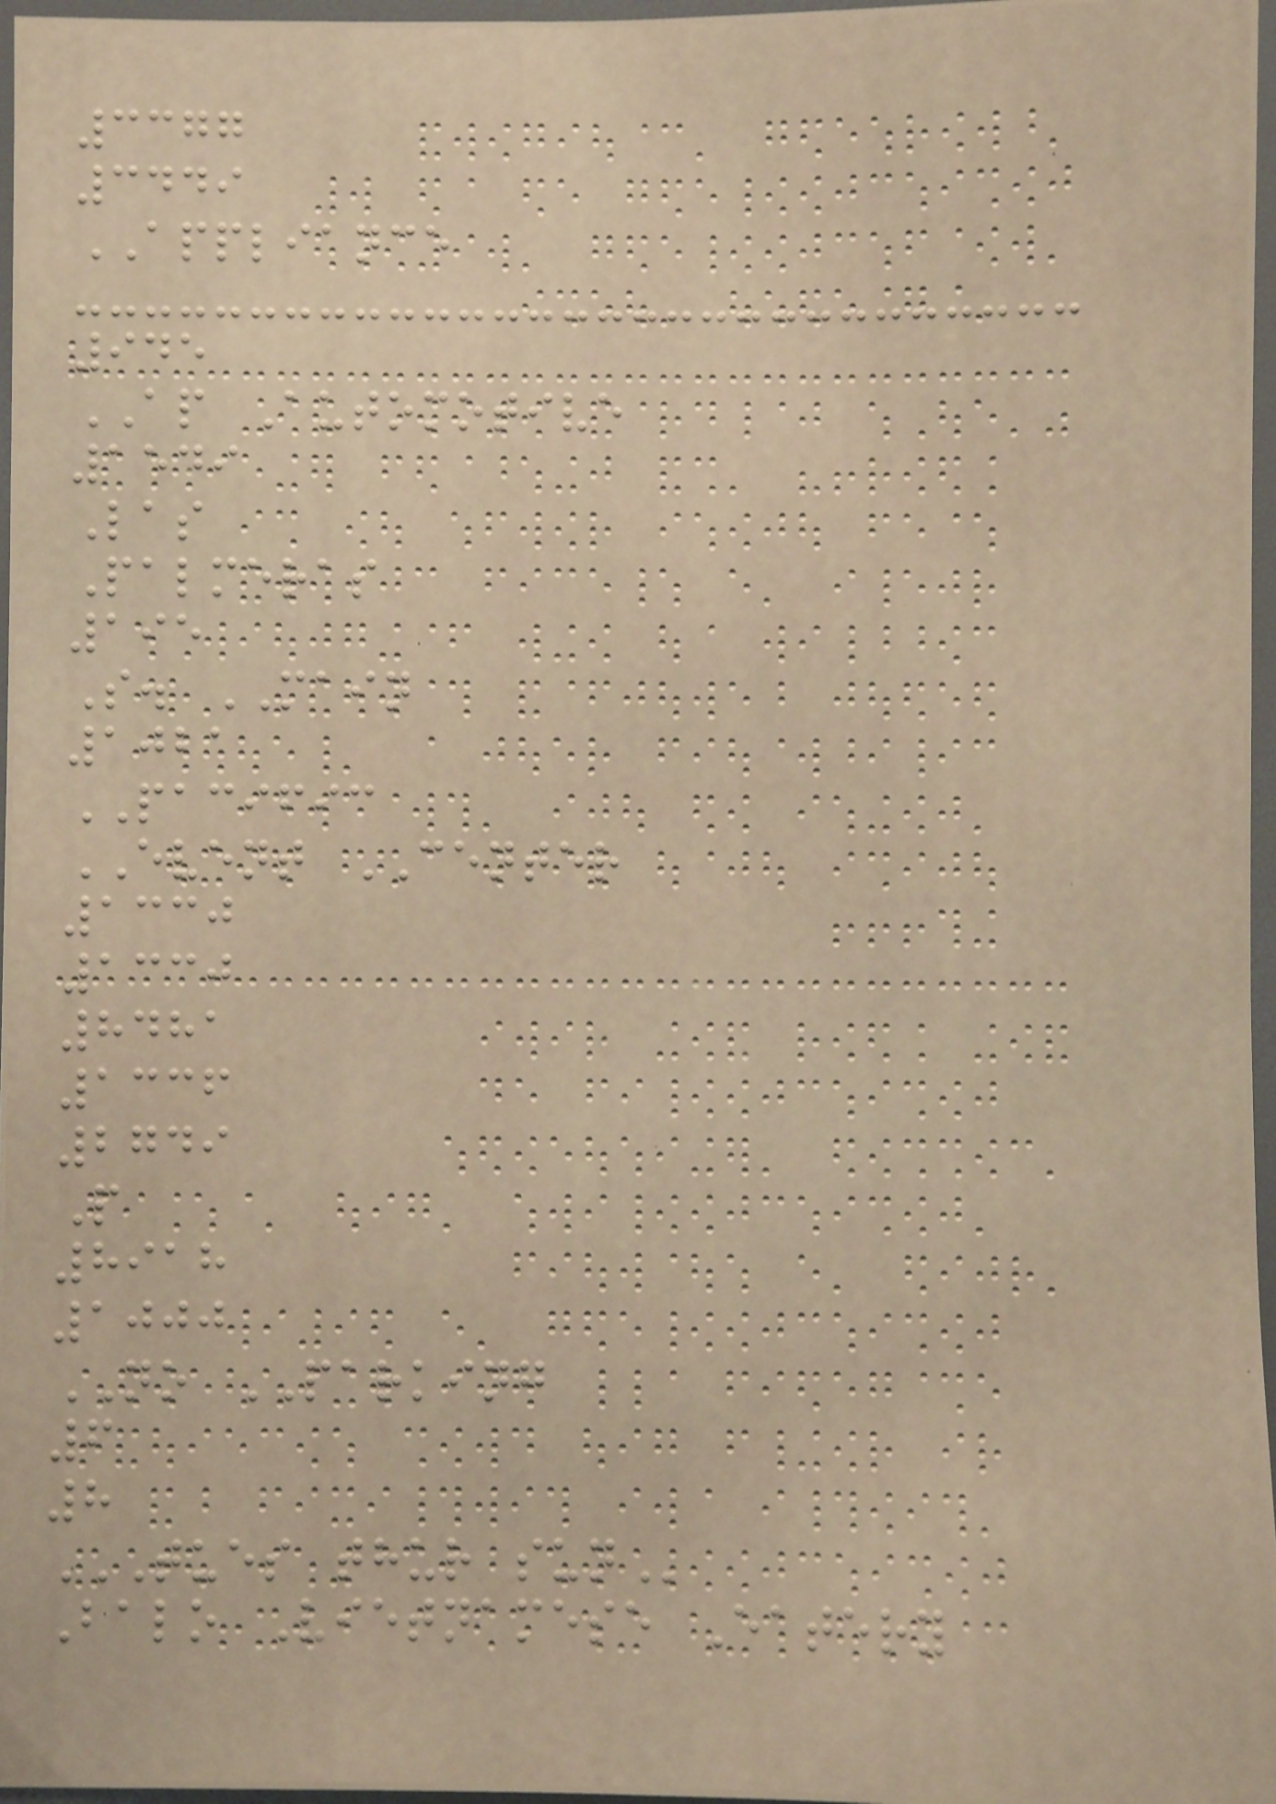3377
3449
APPLIANCE
945
AP Automotive
1549
Las
Palmeras
195
S. MAIN
1021
PACIFIC
EVENT CENTER
1330
1330
8481
1336
2749
P
8918
1000
NO PARKING
6
8
TUES THUR SUN
Balo Vietnamese Eatery
